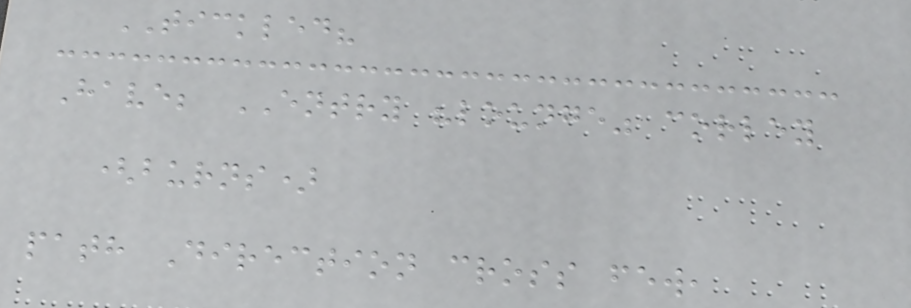TICKLED?
Have; ENTRY "lounge" corley
(burns)
path Direction cross few,
